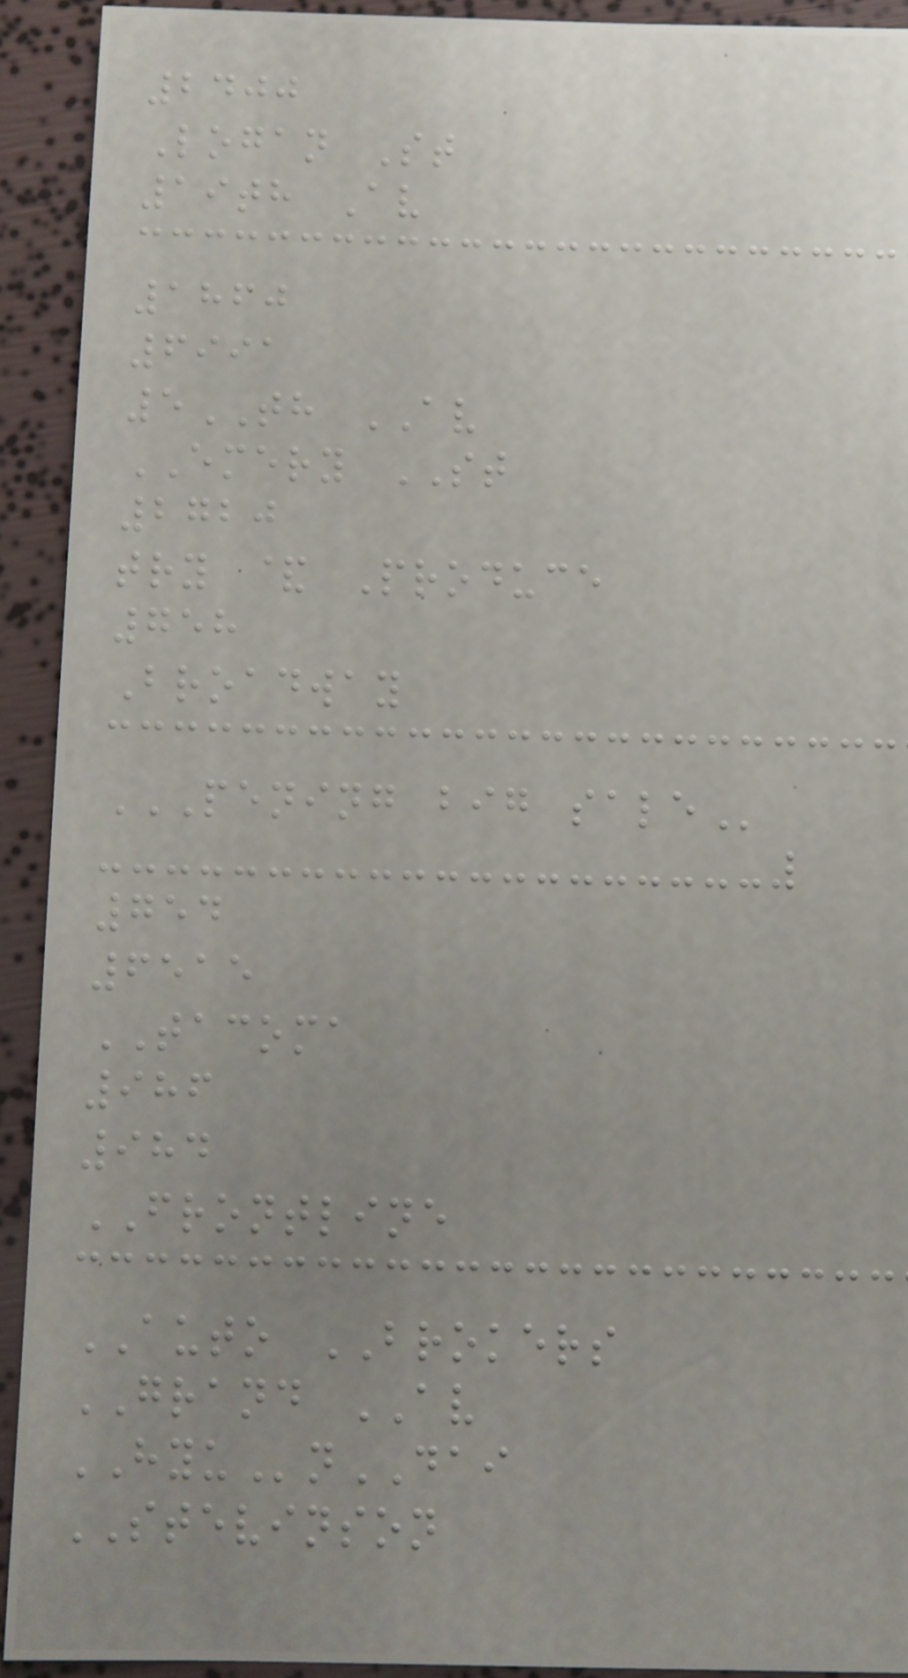2400
Logan St
19th Av
1860
6991
5TH AV
EMERY ST
2720
try & Produce
758
Broadway
PENING BIG SALE
754
6515
TACOMA
986
984
FRONTLINE
AUTO BROKERS
GRAND AV
HYUnDAI
STEVINSON
